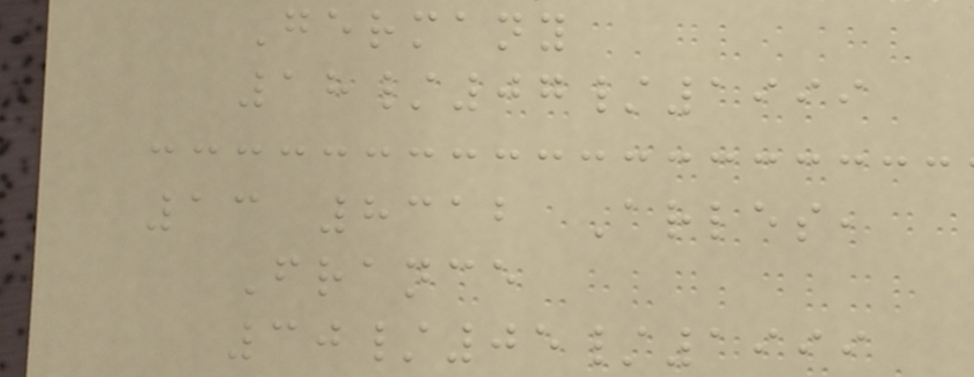Germany
18/07/1999
13 8312 Arles,
France
30/05/1999
